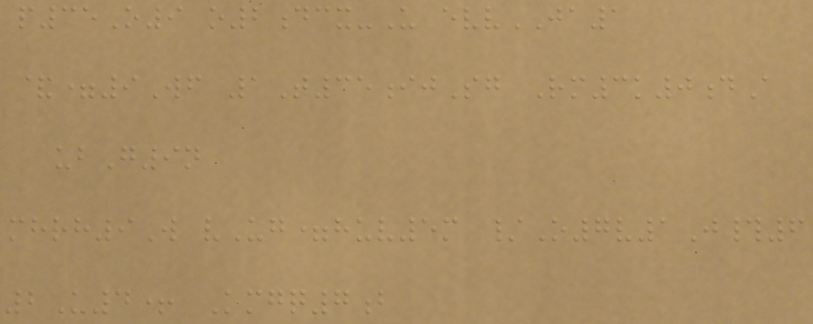p35O9 o2dcx-U evvJA1
&=9Wf 1T35ijSg Rm3k0dA
ubG9n
mhrh9W vUg=huv5m /O7v1J#6
2U4+ Kmgq7b
